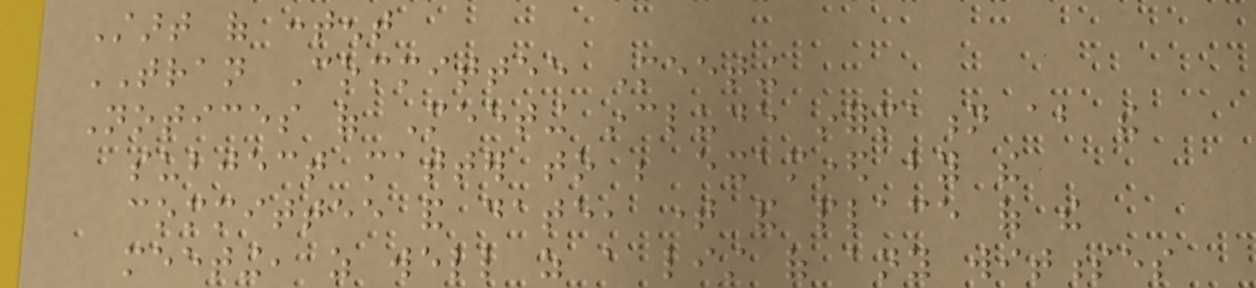Start of content
TRAN Committee Meeting
Notices of Meeting include information about the
subject matter to be examined by the
committee and date, time and place of the
meeting, as well as a list of any witnesses
